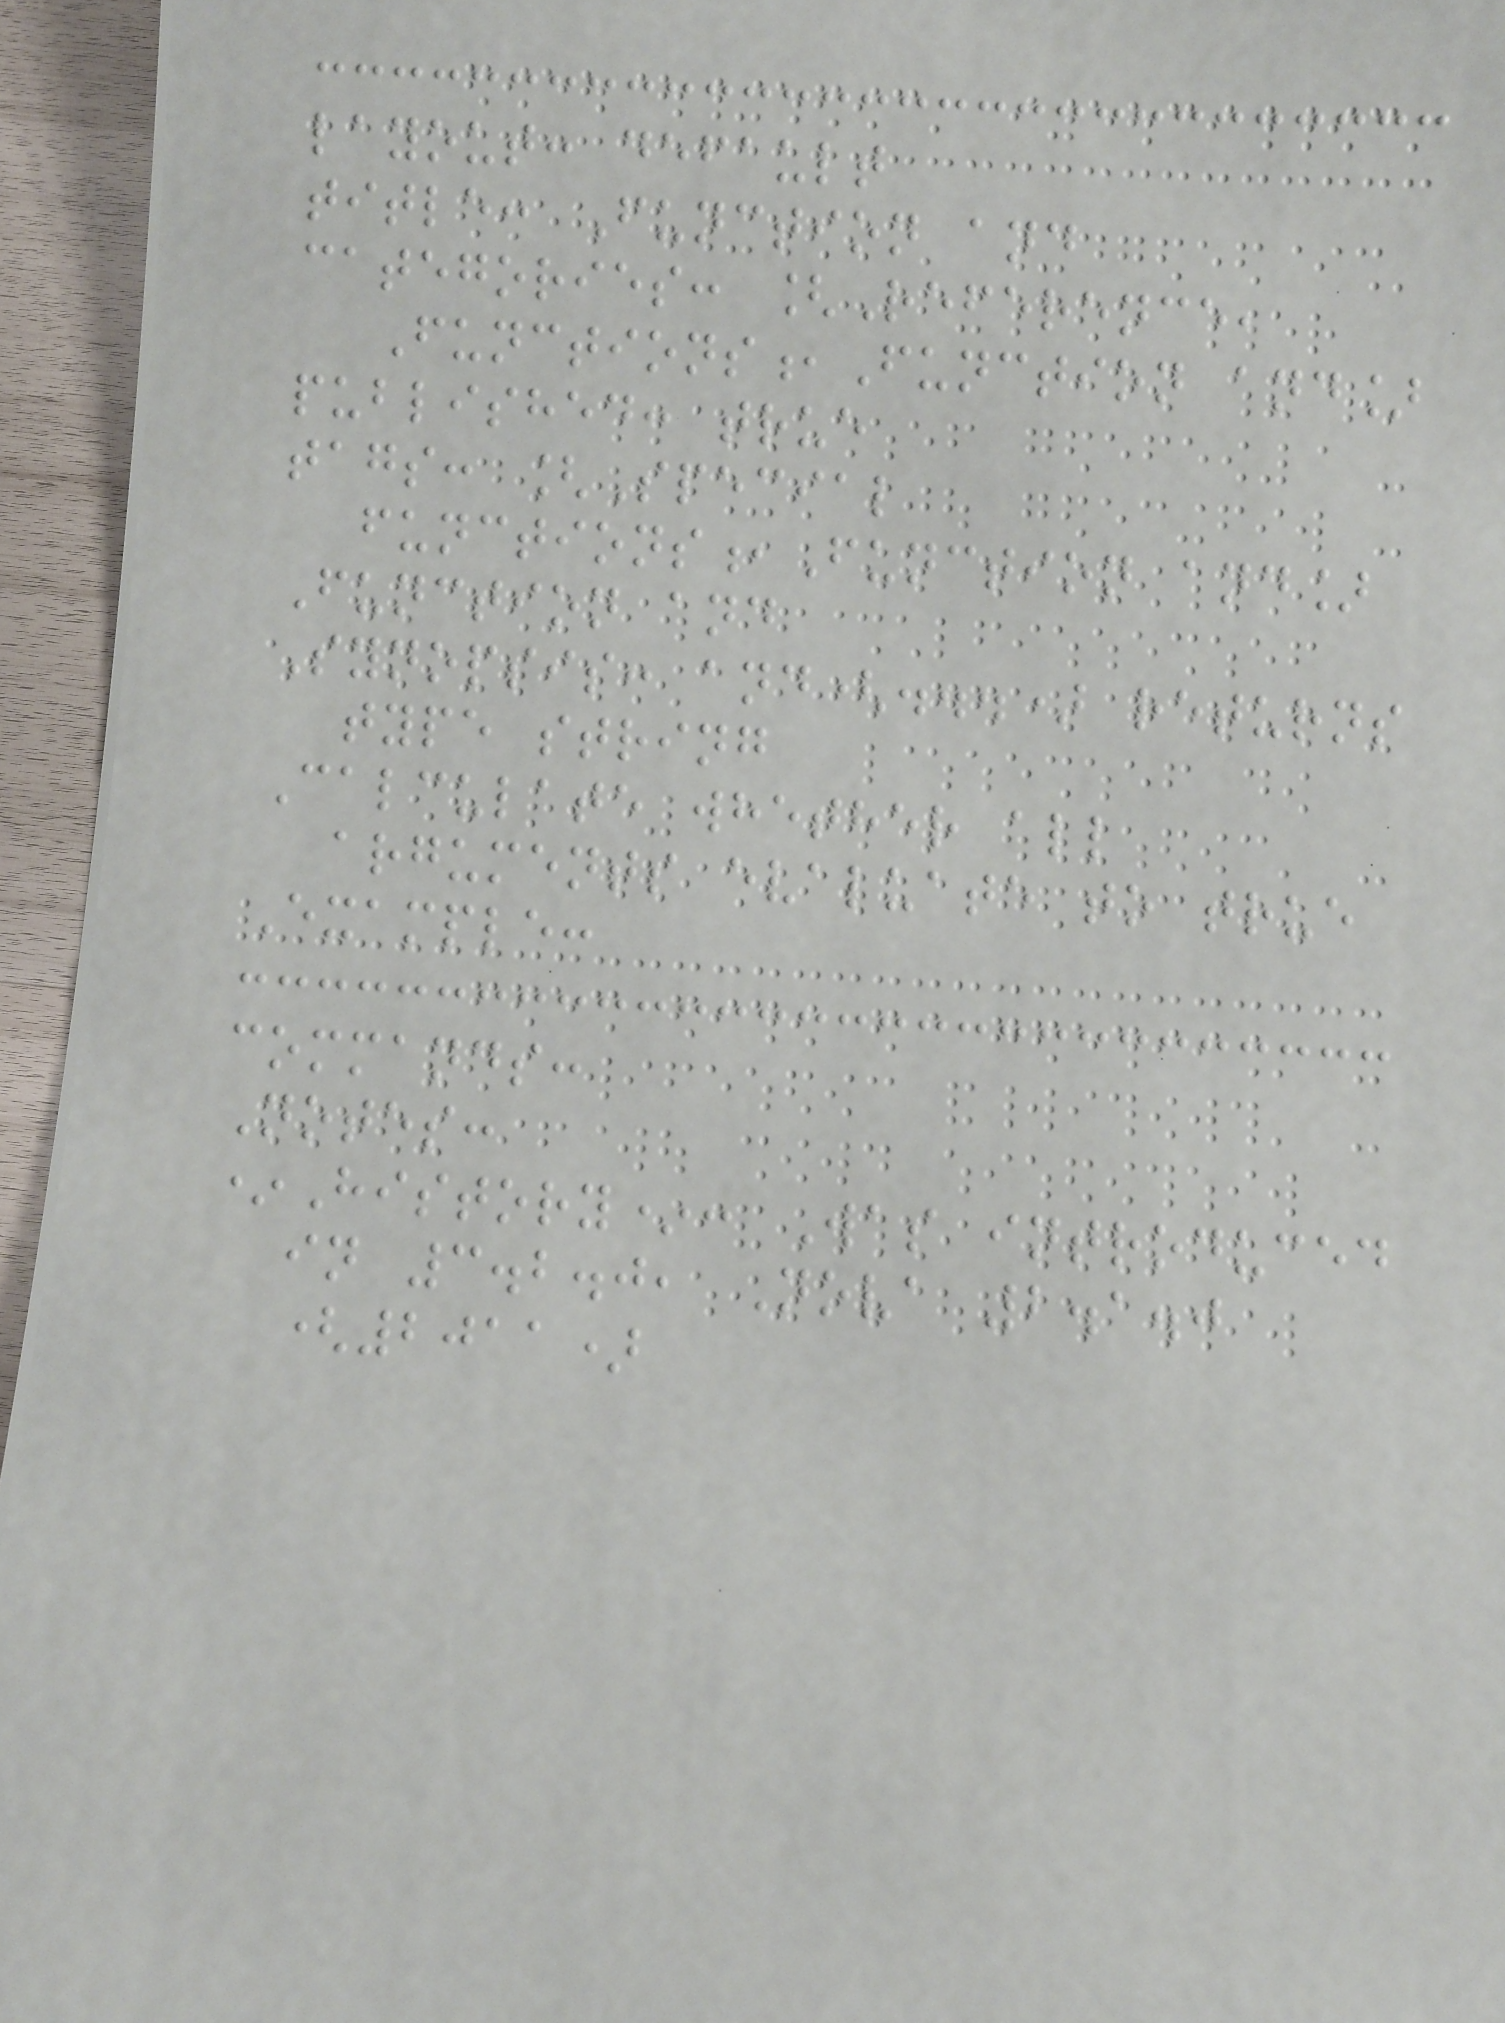layout: default
title: Function and
categories: [Reference,
Functions,Function and]
published: true
tags: [Special
functions,Function and]
Function and
Synopsis: and(...) returns
type string
Calculate whether all
arguments evaluate to true
Example:
commands:
Notes:
*History*: Was introduced
in 3.2.0, Nova 2.1.0
(2011)
